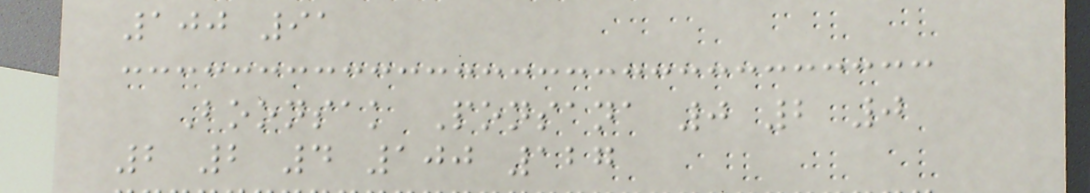100 91
Boonsak Ponsana 0 2 0
2 2 4 100 127
